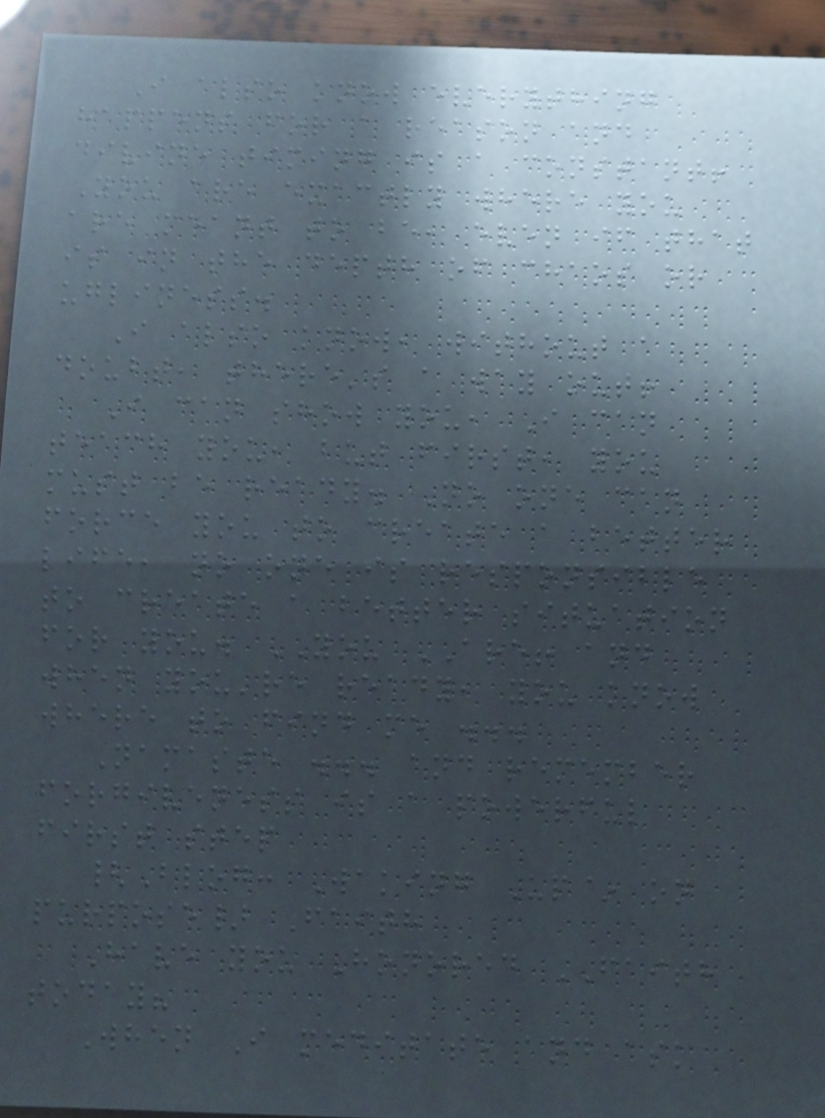I also know everything
happens for a reason and
divine timing is a constant!
You are exactly where you
are meant to be, even if that
is in the depth of chaos or
ugliness.
I also know, without a
doubt, there's a way out!
I can show you, I can
teach you, but first, you
must be ready. No one can
force you to create a better
life, no one is responsible
to create a better situation
for you. YOU ARE! and
when you're ready, you know
where to find me ...
Namaste ... and remember
forgiveness is a powerful
first step
{Blog: Waking Up~ on
purpose} Faith
Have you Honored FAITH
today?
When I meditate and ask
